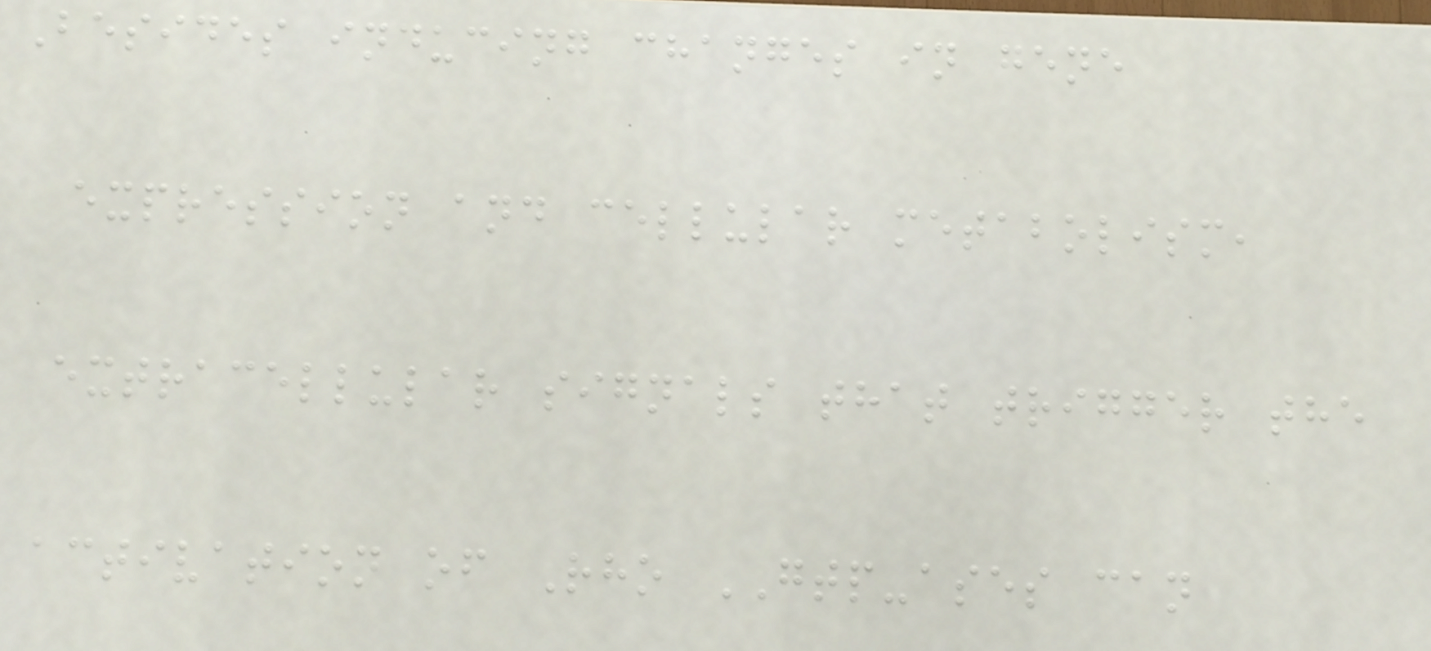Besides inducing changes in gene
expression and cellular metabolism,
extracellular signals that trigger the
activation of Rho GTP-ases can
